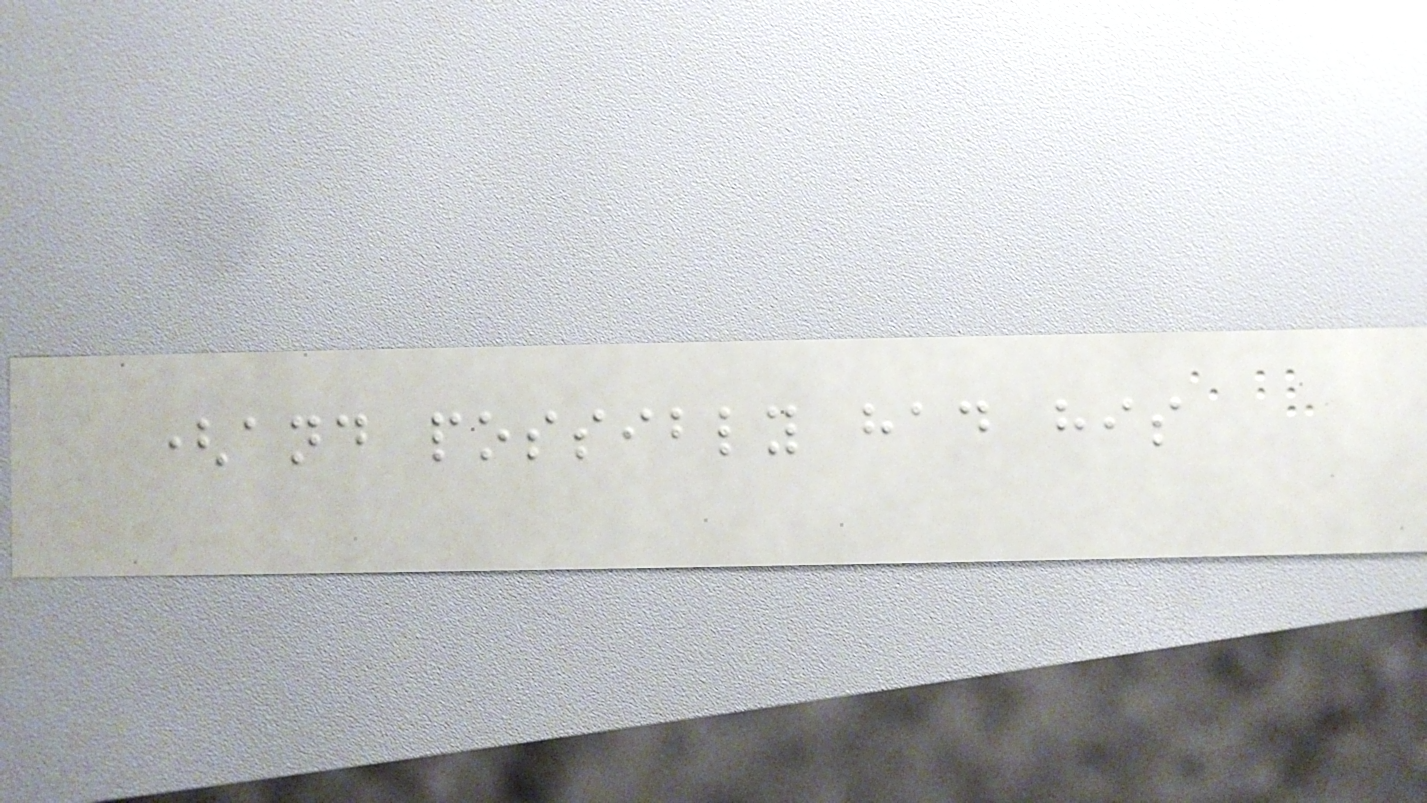(and possibly had his
